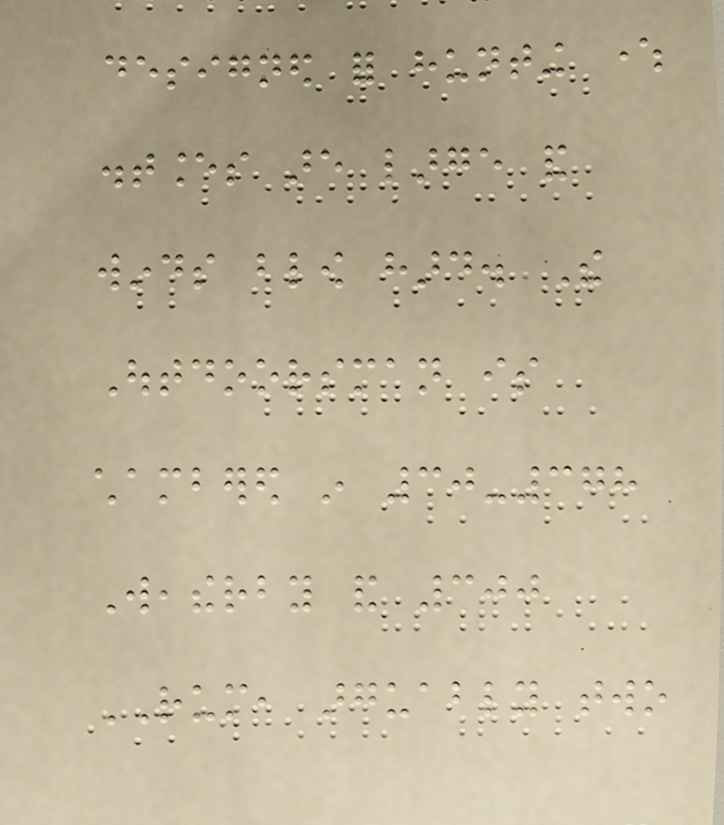designed for hunting where
distances are large and
winds blow hard. The
Outdoorsman is
chambered in 30-378
Weatherby and 300
RUM, arguably two
